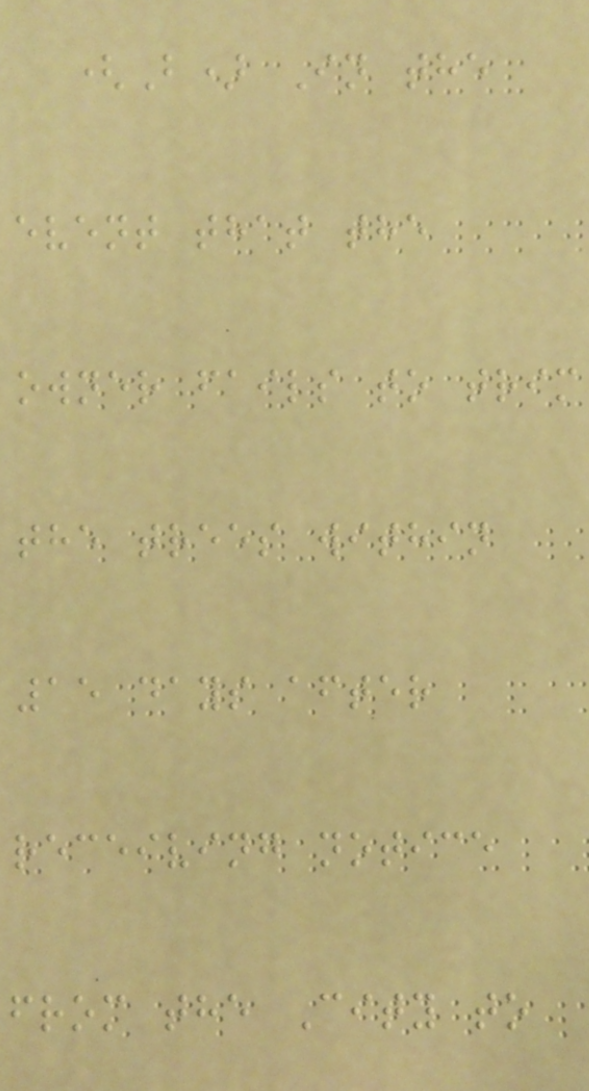(B) In the
event that the
owner fails to trim
the trees within
15 days after
receiving notice
from the City to
